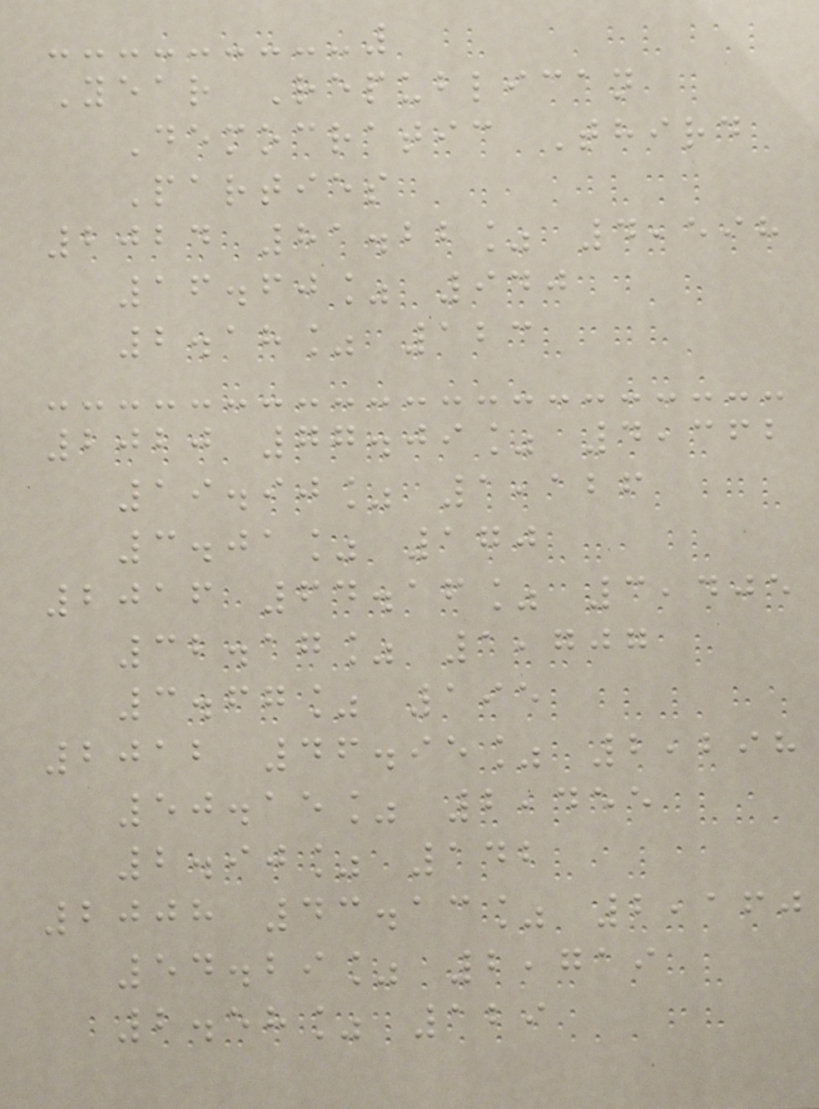Year Republican
Democratic Third
Parties
2024 81.22% 4,598
16.60% 940
2.18% 123
2020 77.09% 4,362
19.90% 1,126
3.01% 170
2016 64.16% 3,405
32.17% 1,707
3.67% 195
2012 46.95% 2,298
50.15% 2,455
2.90% 142
2008 43.13% 2,160
54.29% 2,719
2.58% 129
